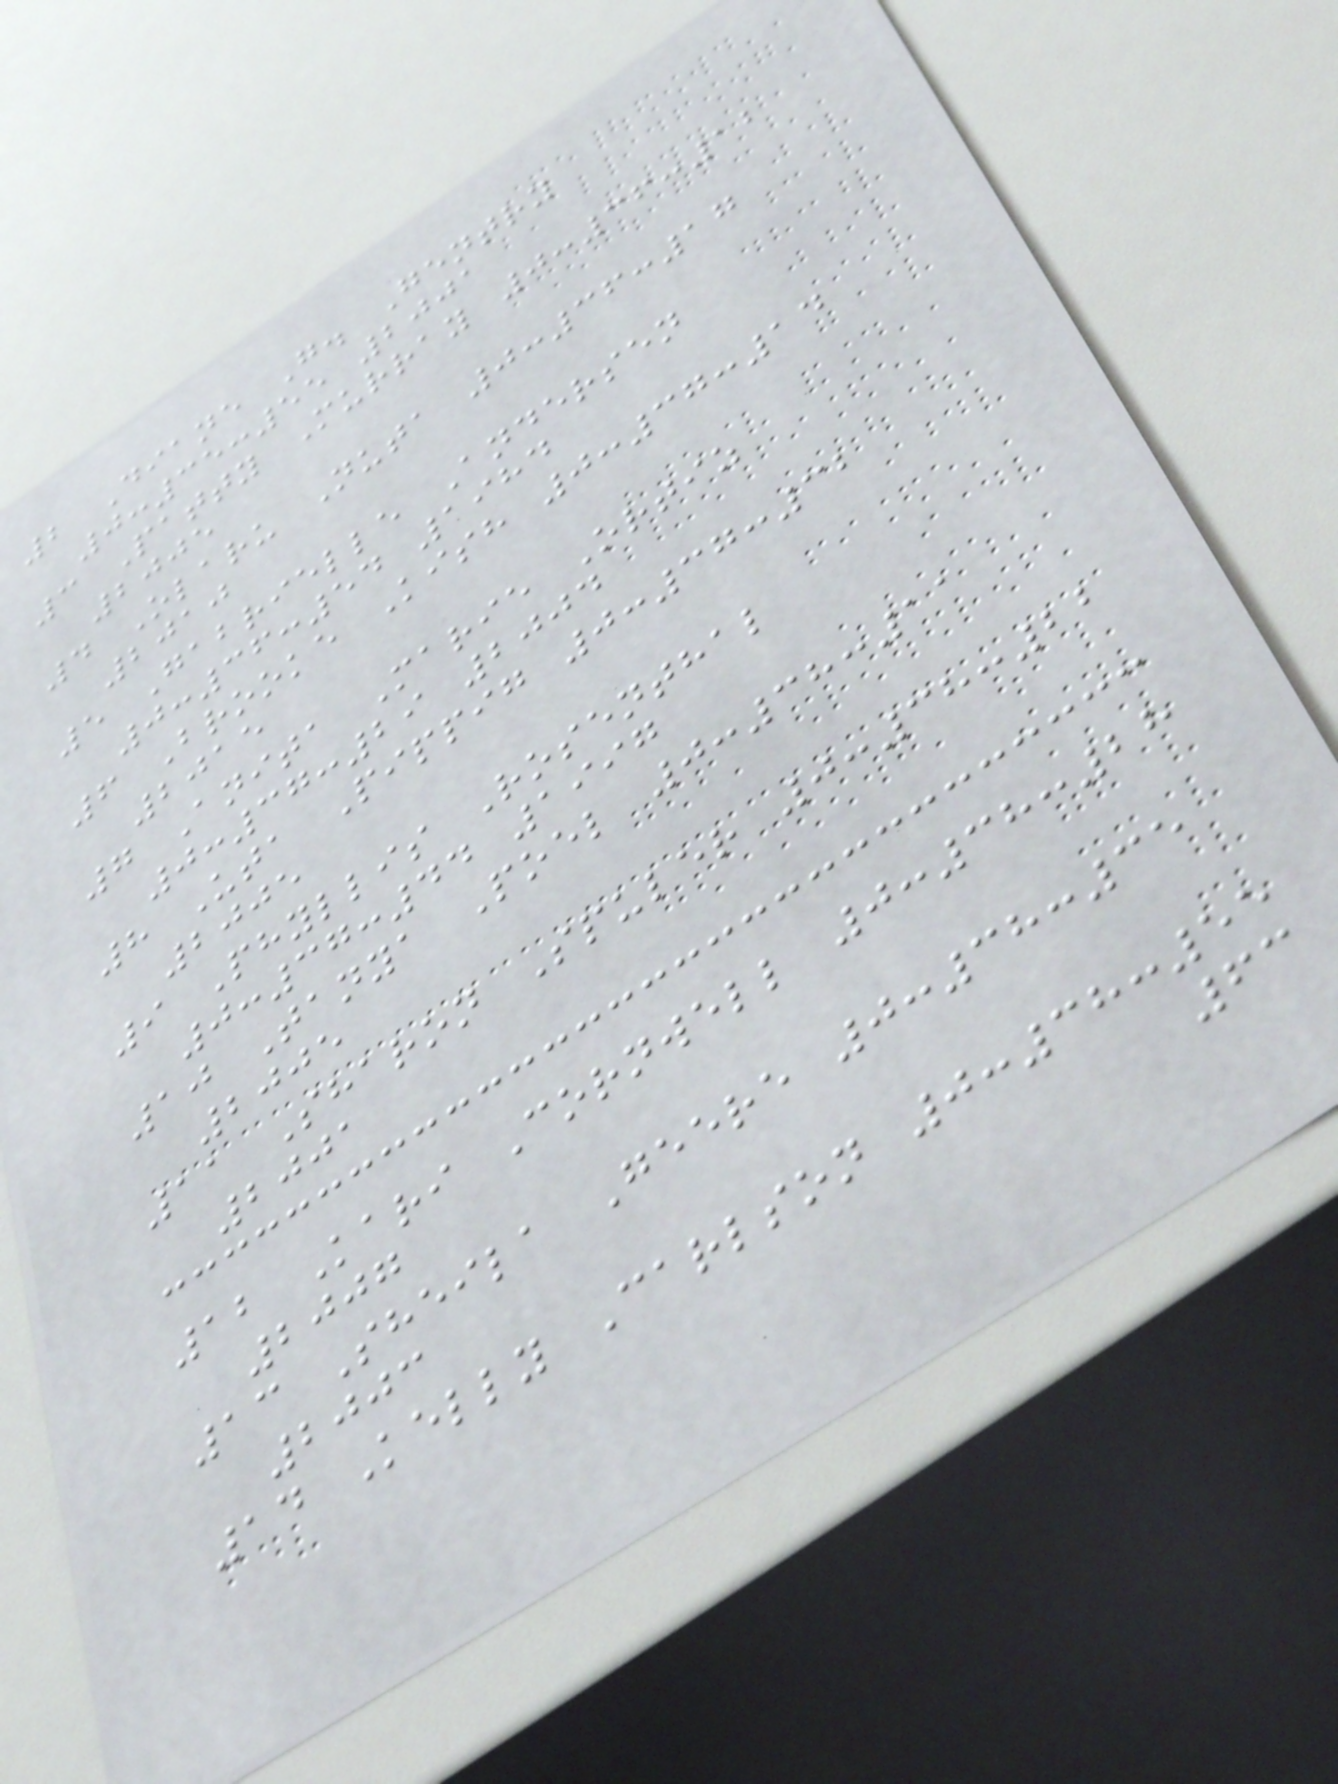2 Diane G. Gentry
0:35:55 2001
3 Patty Murray 0:36:12
2005
4 Olaru Nuta 0:36:17
2010
5 Gabrielle Andersen
0:36:54 1984
6 Brooke Kish 0:37:14
2015
7 Anita Marie Ortiz
0:37:29 2004
8 Uta Pippig 0:37:32
2005
9 Phyllis Rosenthal
0:37:44 1997
10 Tanya Poel 0:38:11
2005
11 Sharon Spuler 0:38:22
2001
12 Kari Cornwell 0:38:28
2007
13 Sheila Geere 0:38:35
2003
14 Kelly Carlson 0:38:55
63
